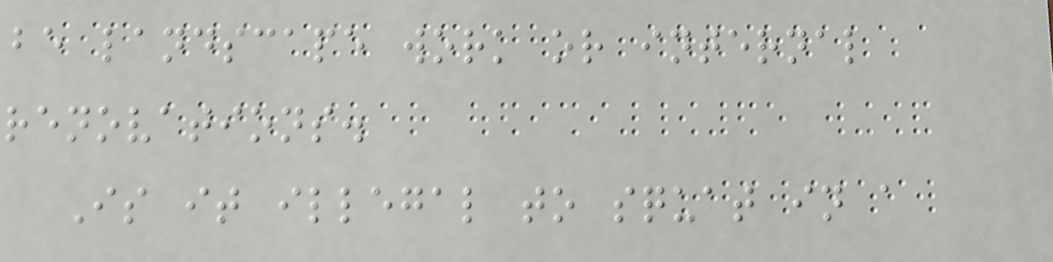be landscape work or internal
renovations.
Is it illegal to squat in a
